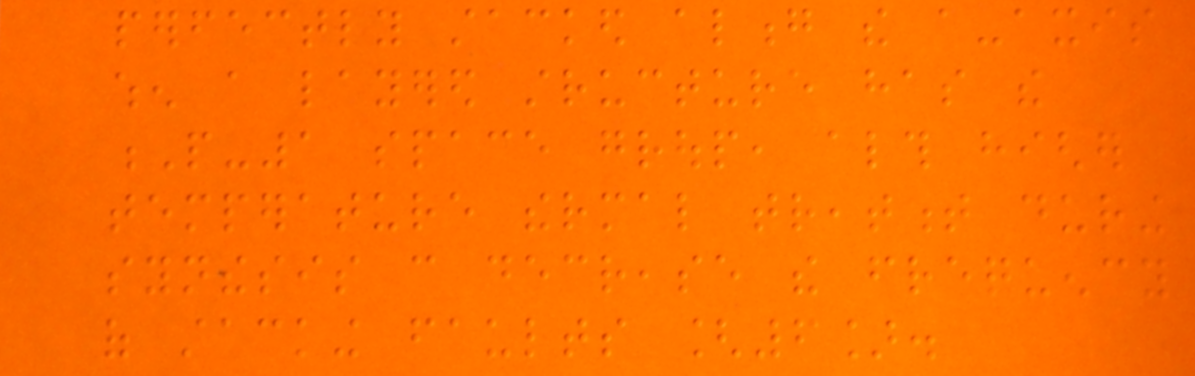perfectly stacked along the a-axis
when a layered structure has the
P-1 space group, although higher
temperature thermal treatment during
synthesis can decrease the frequency
of stacking faults [6].
